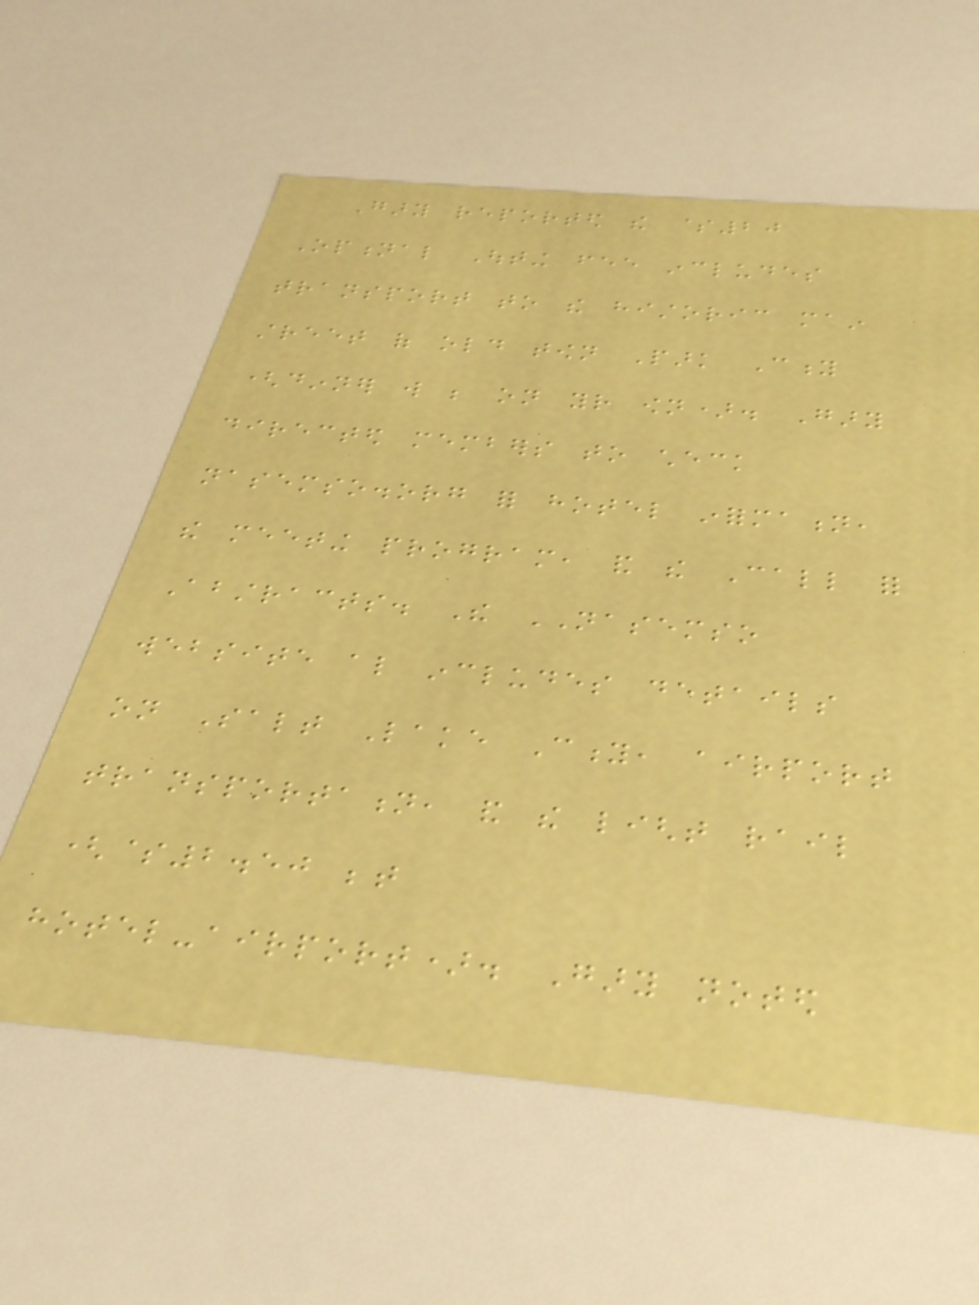Gary reported the $20
Optional Outing fee includes
transport to the historic main
street of old town Park City
(dinner will be on your own). Gary
directed members to check
nasemso.org for hotel information,
the meeting program, and the Call for
Abstracts. The NASEMSO
website also includes details
on Salt Lake City, airport
transportation, and the light rail
($2.50 between
hotel-airport). Gary noted
